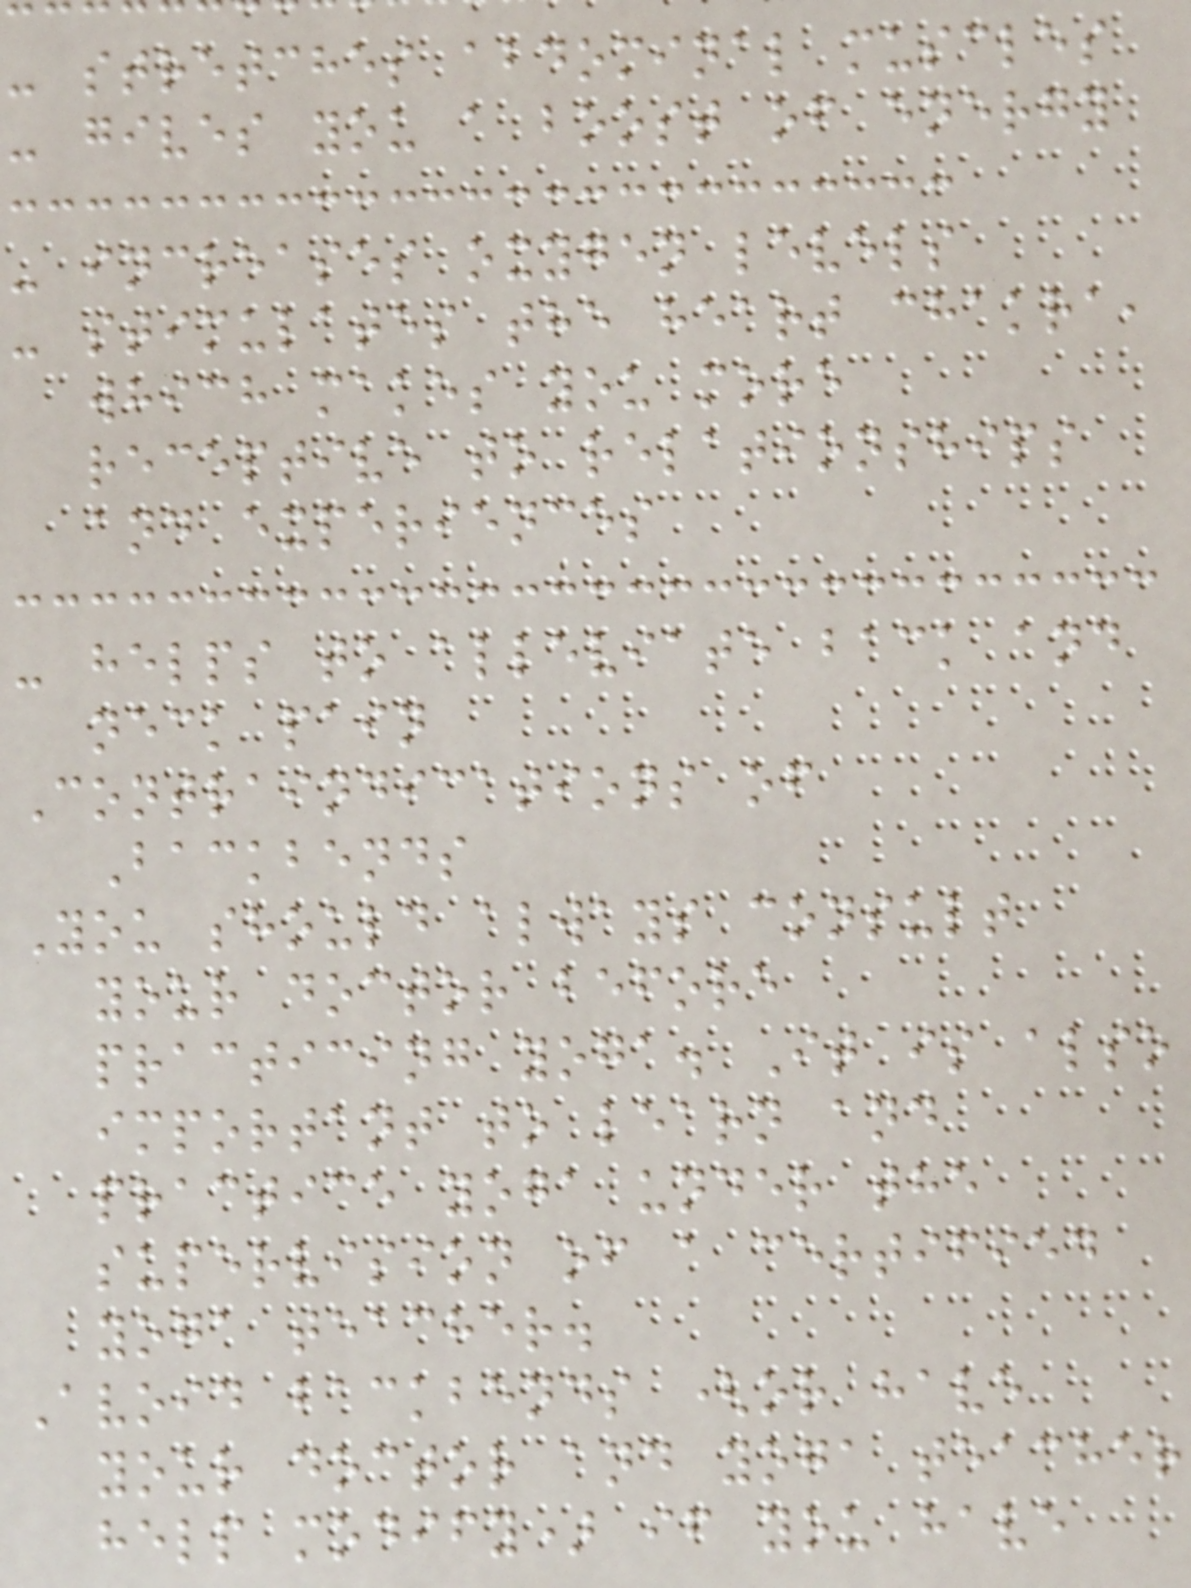- stretches abdominal muscles
- gives you a boost of energy
- increases oxygen levels
- stimulates the heart chakra,
which makes you more
receptive to relationships
and experiences
- helps to alleviate back and
neck pain
Contraindications of
Backbends
You should always consult
your doctor before
practicing yoga. It is also
important to learn and
practice yoga under the
supervision of a certified
yoga teacher.
Avoid backbends (or have
your doctor and yoga teacher
help modify) if you have
